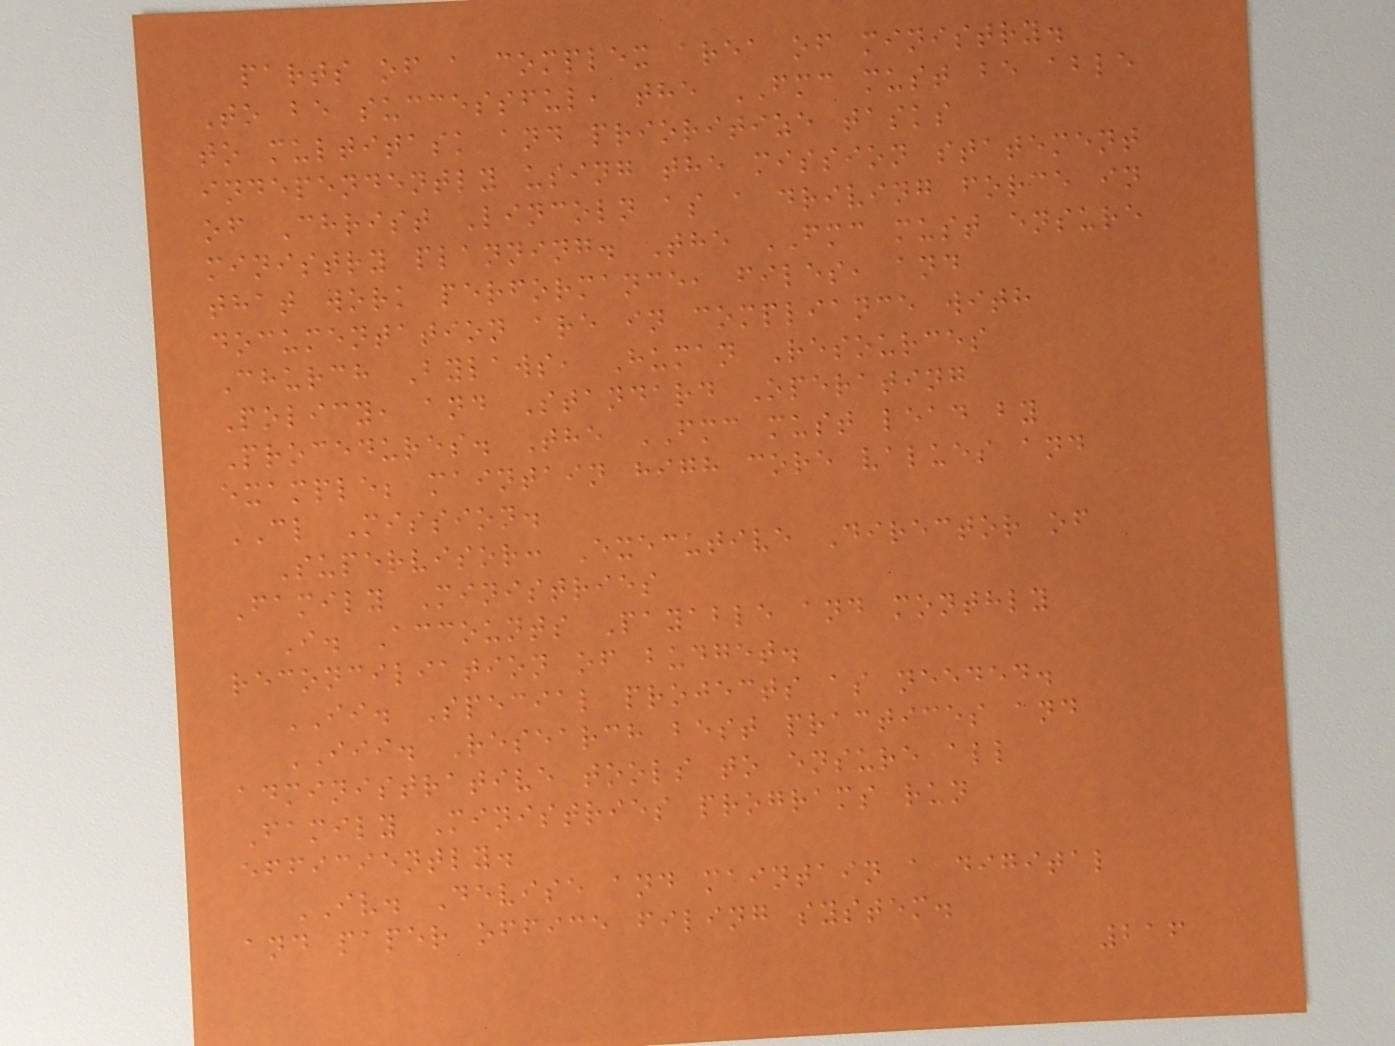parts of a complex area of ministry.
To be successful, the FMC must be able
to multitask and prioritize tasks
independently using the mission statement
of Christ Lincoln as a driving force in
ministry planning. The FMC must ensure
that work performance, files, and
documentation are in compliance with
Church Bylaws, Human Resources
Policy, and Standard Operating
Procedures. The FMC must lead by
example; maintain high core values and
CL Mission.
Supervisor: Executive Director of
Family Ministries
I. Accounts Payable and monthly
reconciliation of budget.
II. Special projects as needed.
III. Research best practices and
administrative tools to ensure all
Family Ministries programs run
efficiently.
IV. Devise and maintain a digital
and paper office filing system.
216
